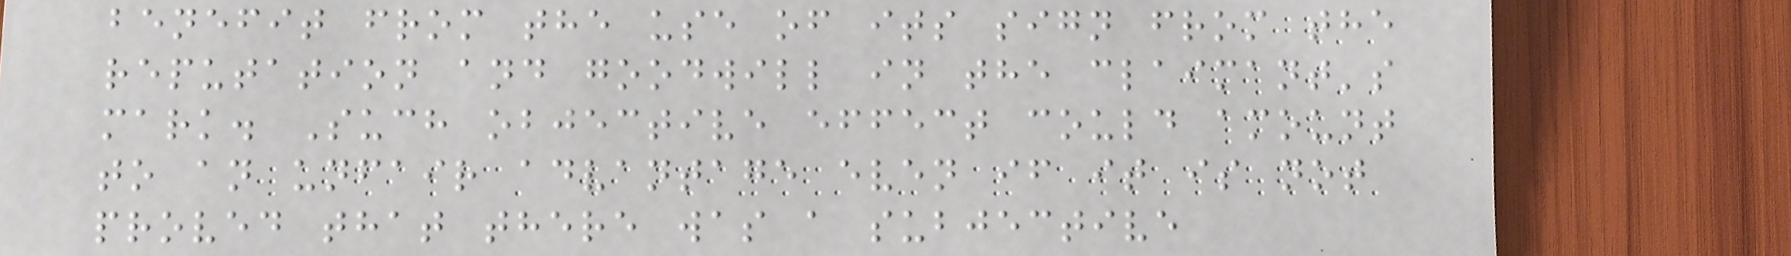benefit from the use of its sign from the
reputation and goodwill in the claimant's
mark. Such objective effect could amount
to an unfair advantage even if it is not
proved that there was a subjective
